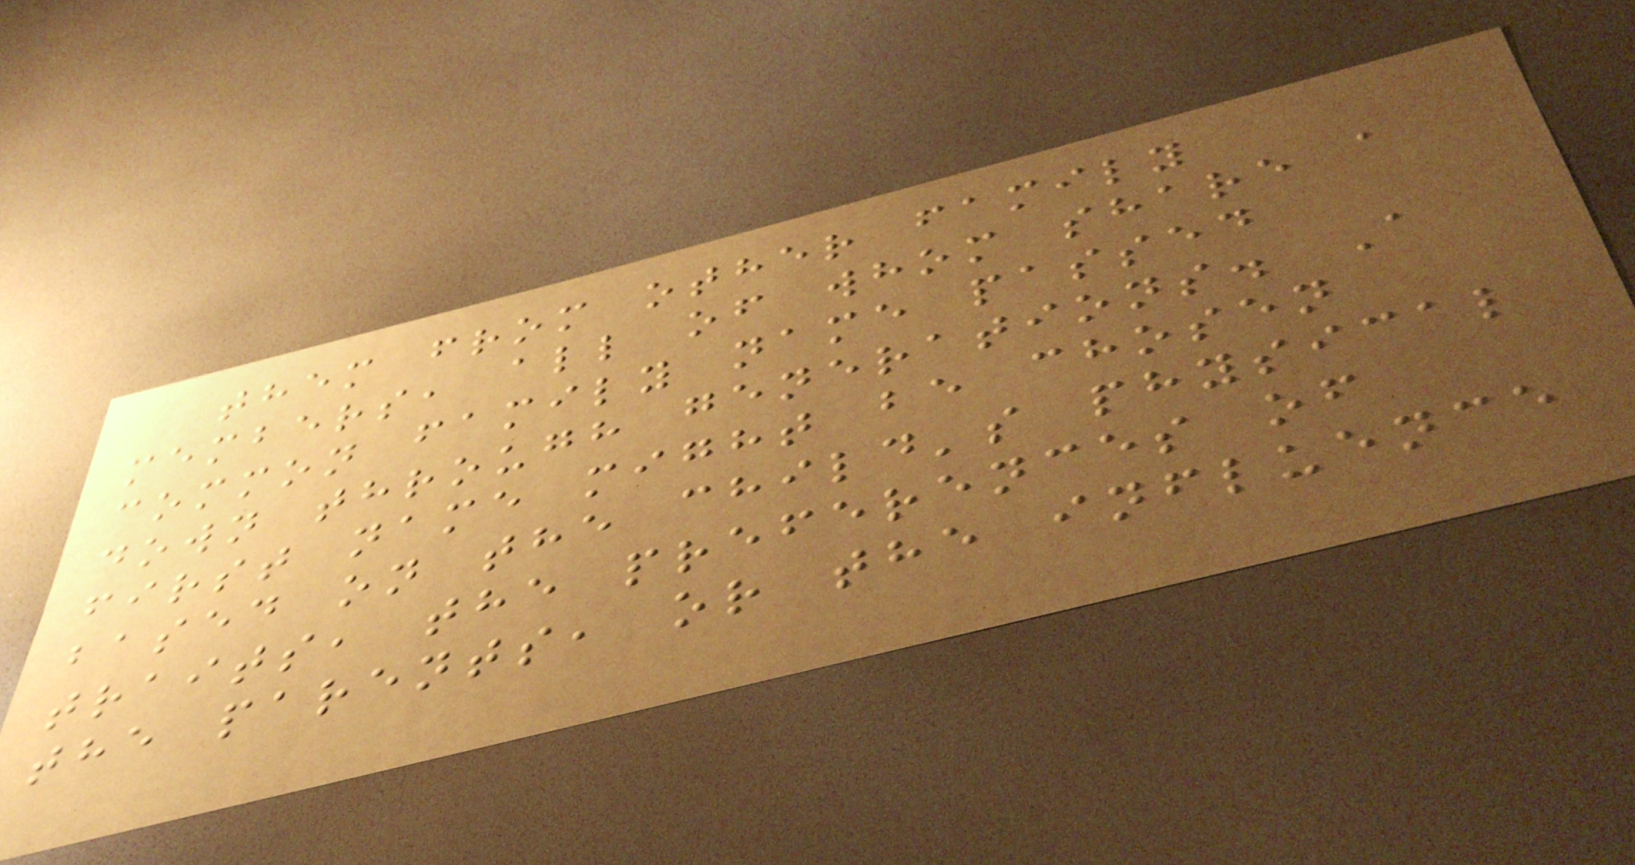them from other family
members, all of whom share a
common family name passed
down through generations. A
first name might be chosen
based on the child's physical
traits, the preferences of
the parents, or the influence
